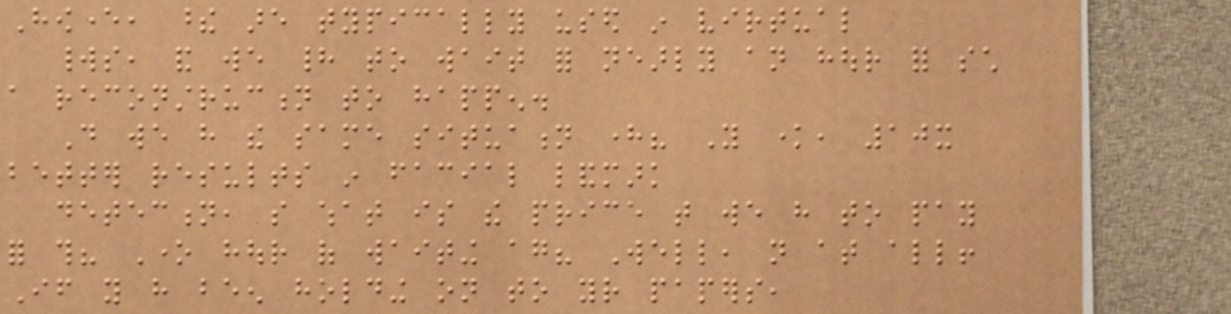However, these are typically used in virtual
worlds, and we had to wait for nearly an hour for such
a reconstruction to happen.
Do we have the same situation here? You know, 10x
better results in facial landmark
detection, so what is the price that we have to pay
for this? One hour of waiting again? Well, not at all!
If you have been holding on to your papers,
